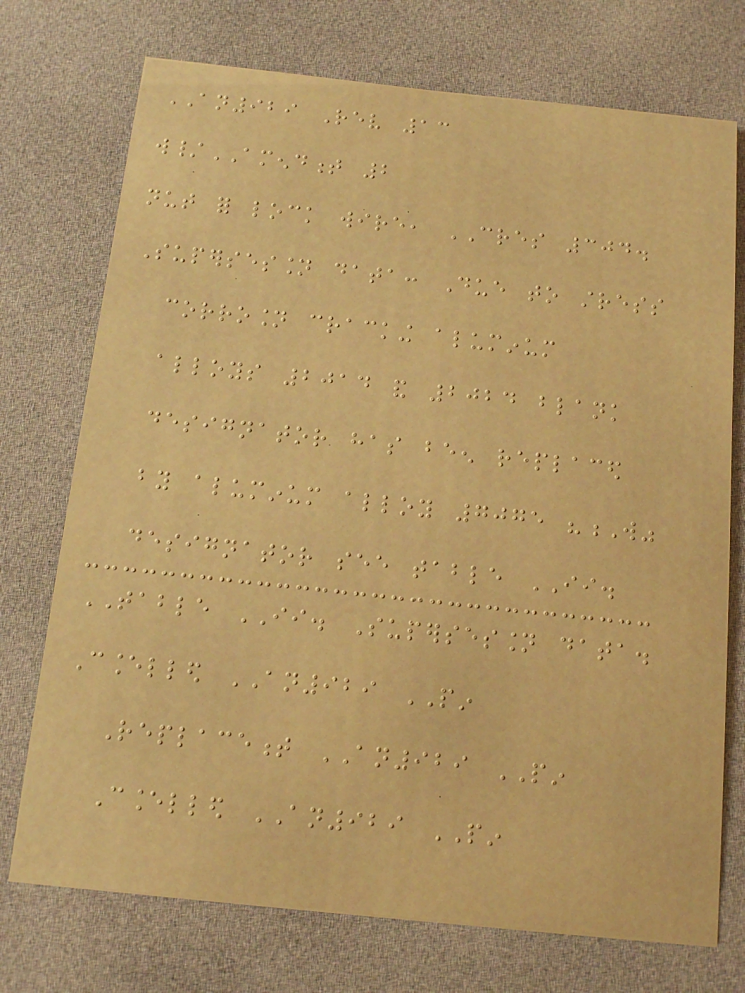AN929 Rev 13
w/AMENDMENT 2
nut for lock wire, CRES 304.
Supersession data: Due to stress
corrosion cracking aluminum
alloys 2014 and 2024 blank
designator has been replaced
by aluminum alloy 7075 "W"
designator see table II.
TABLE II. Supersession data.
Cancelled AN929 PIN
Replacement AN929 PIN
Cancelled AN929 PIN
